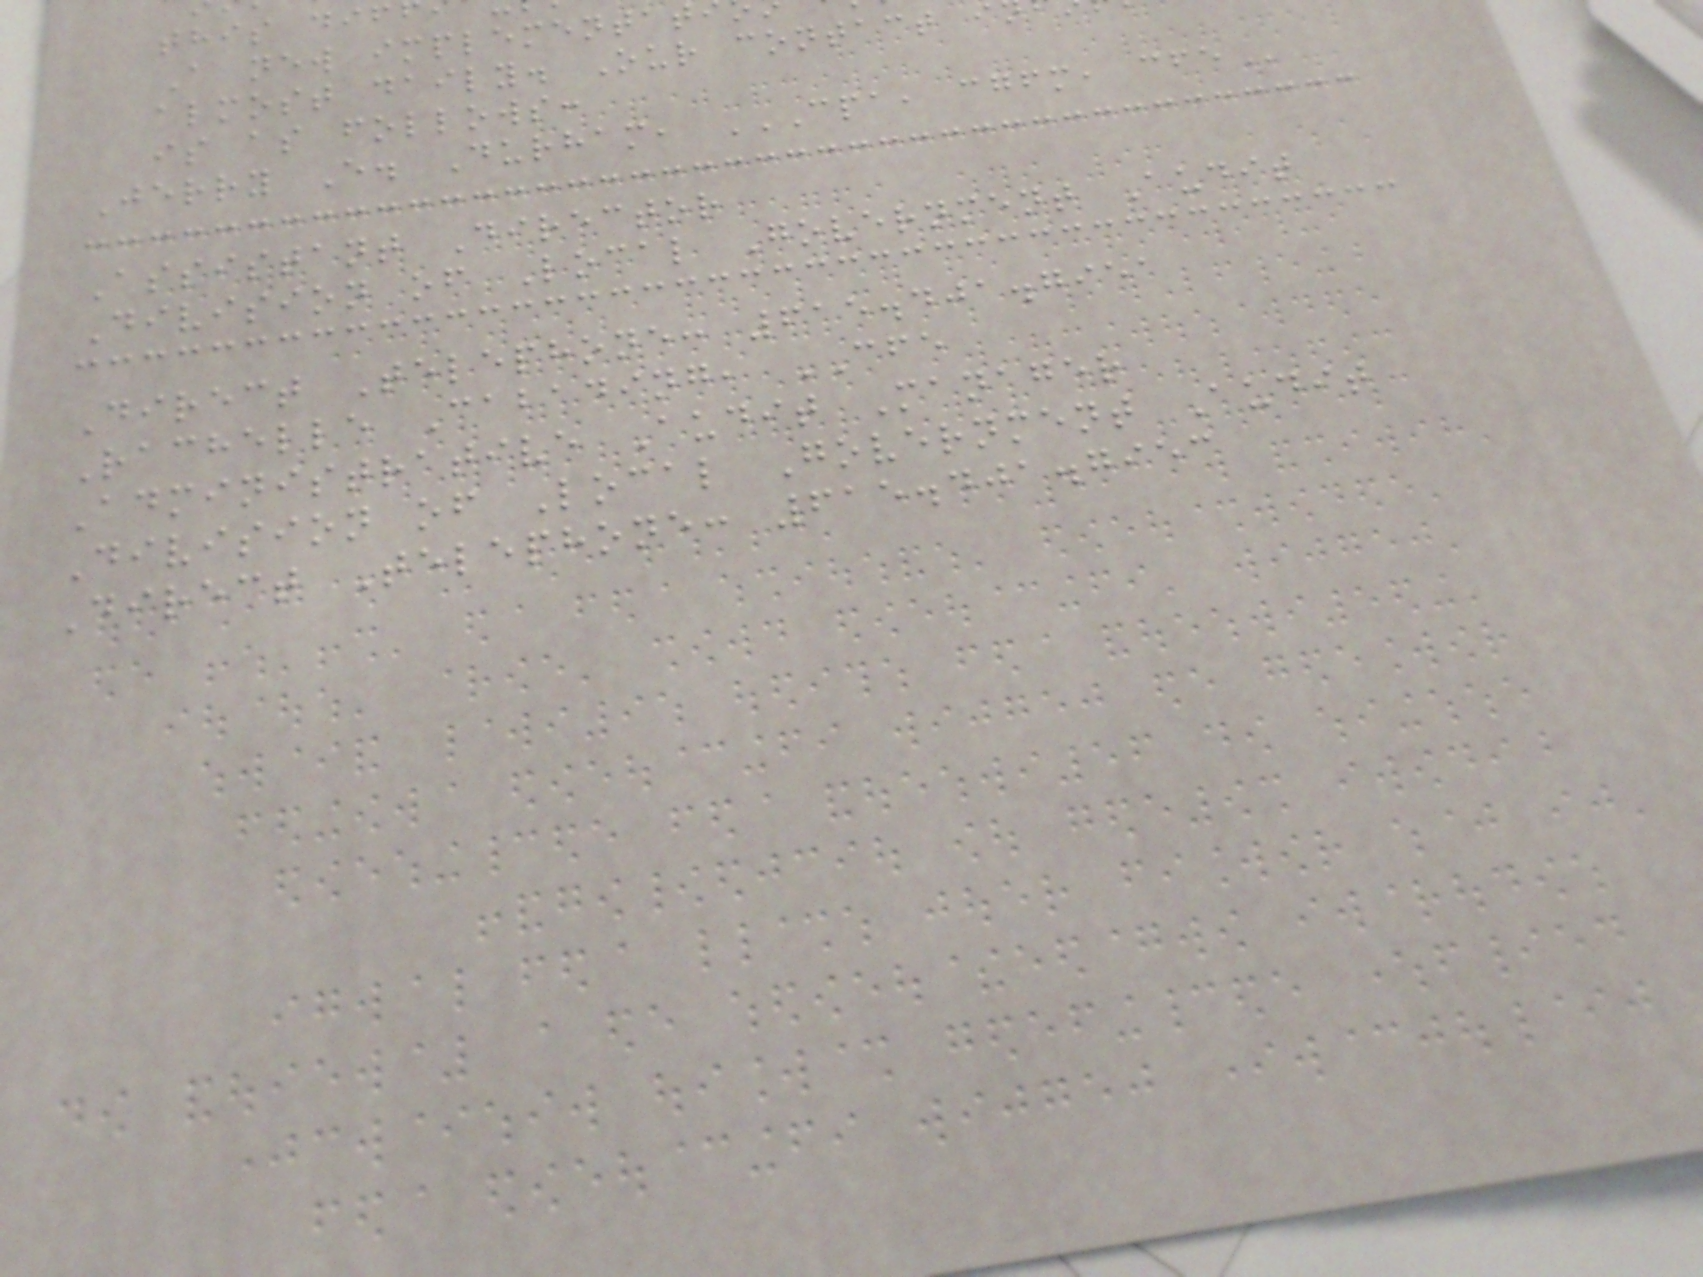A new implementat
almost daily. Our contact i
is as follows:
Jerry E. Durham, CPA, CGFM, CFE
Assistant Director
Division of Local Government Audit
Direct Telephone: 615.401.7951
Rachelle Cabading, CFE
Administrative Audit Manager
Division of Local Government Audit
Direct Telephone: 615.401.7953
